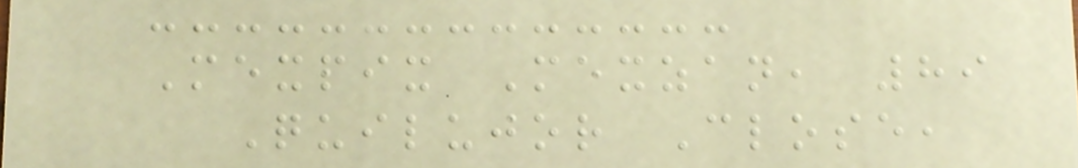Mexpix Mexzan, 89
Quilujor Close,
